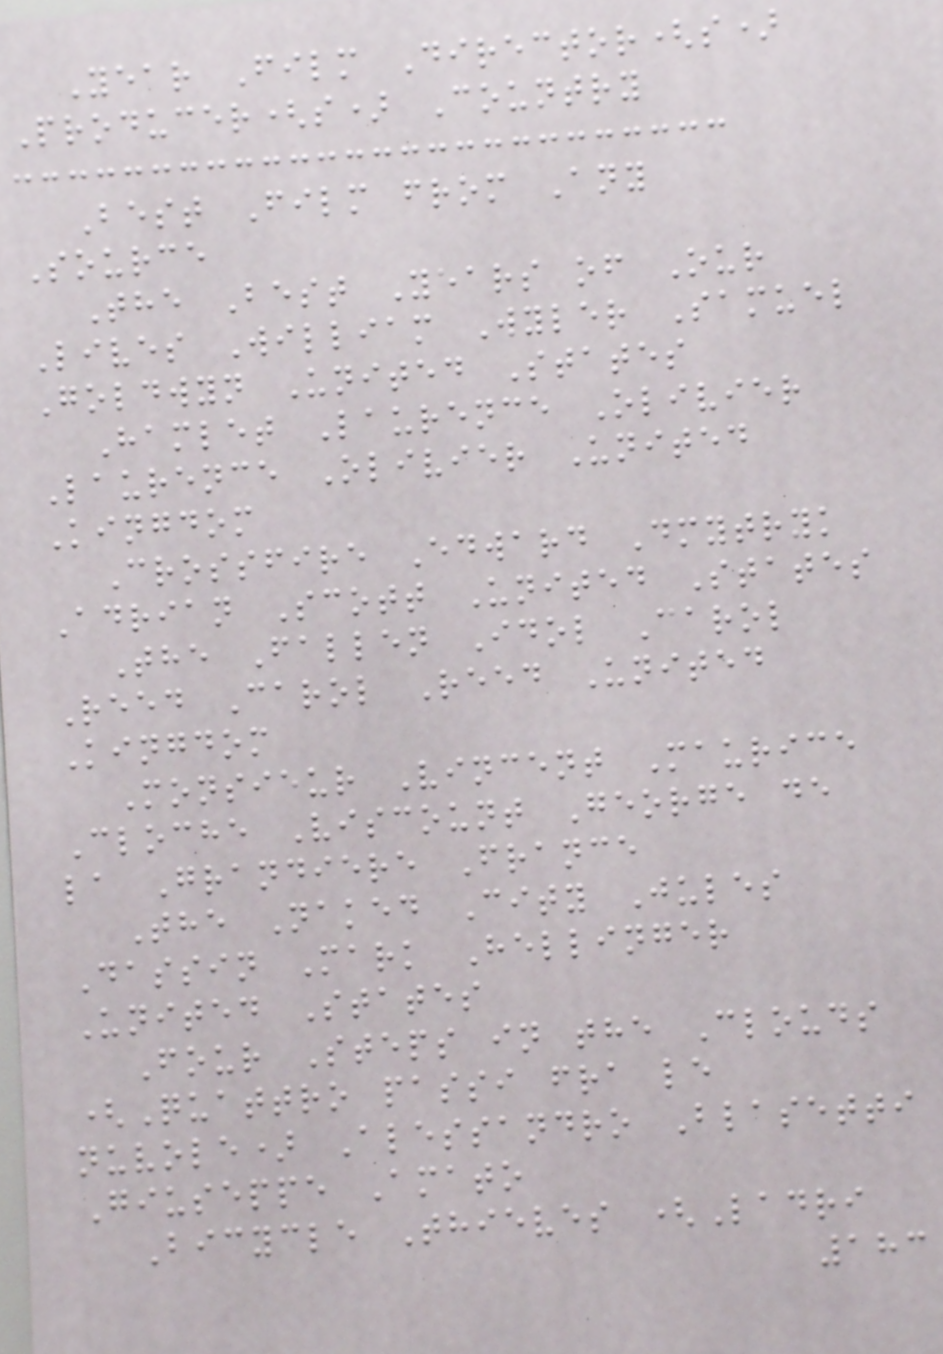Year Film Director(s)
Producer(s) Country
Best Film from Any
Source
The Best Years of Our
Lives William Wyler Samuel
Goldwyn United States
Hamlet Laurence Olivier
Laurence Olivier United
Kingdom
Crossfire Edward Dmytryk
Adrian Scott United States
The Fallen Idol Carol
Reed Carol Reed United
Kingdom
Monsieur Vincent Maurice
Cloche Viscount George de
la Grandiere France
The Naked City Jules
Dassin Mark Hellinger
United States
Four Steps in the Clouds
(Quattro passi fra le
nuvole) Alessandro Blasetti
Giuseppe Amato
Bicycle Thieves (Ladri
183
